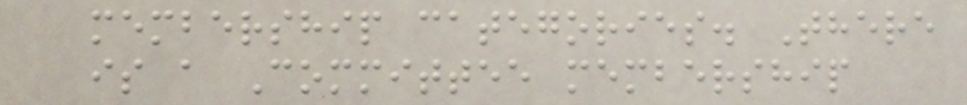membership categories. There
is a Committee membership
